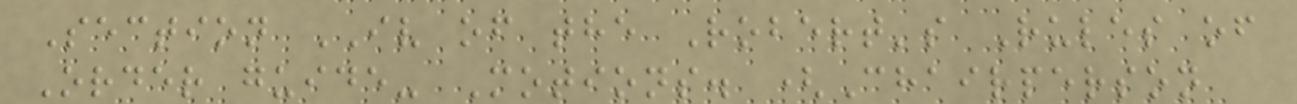Section IV of the Robert's Rules of
Order guide- Motions. (Chairperson
